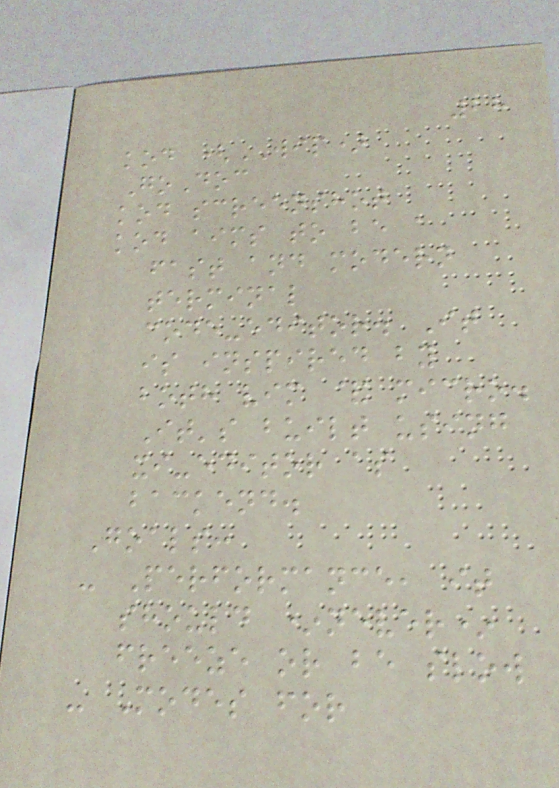28
kod (WIP)
GoDoc
kod screenshot
kod aims to be a
fast and modern
terminal
code-editor. It
is inspired by
both vim & micro.
It's built using
xi-editor as
backend.
Goals:
- Performance, it
should *never*
freeze or be slow
- Modes for
